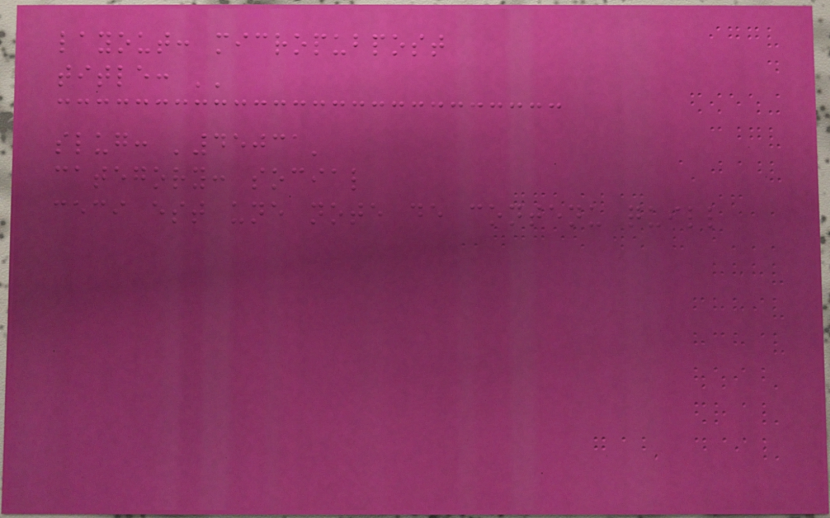layout: micropubpost
title: ''
slug: '45031'
category: social
ceci est une note de contenu quill
